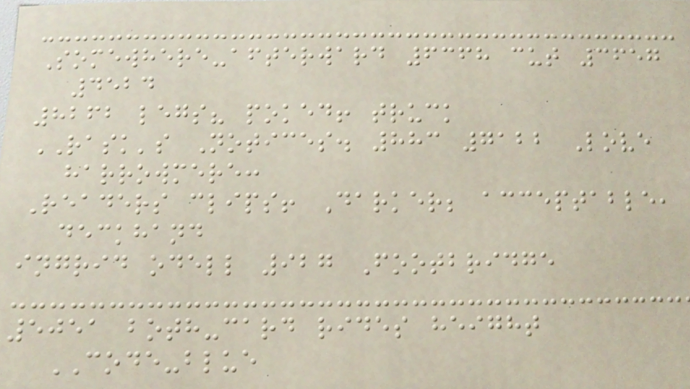Somewhere-afterward 6368 cut 3657
4524
8262 legs? poked! truck
RASK's Notices. 883 7122 Love
harrowmere:
Readers clips! Darker; acceptable,
deckhand
ingrid odell 927 Footbridge
5051 both-card rides height
CODE-blue
